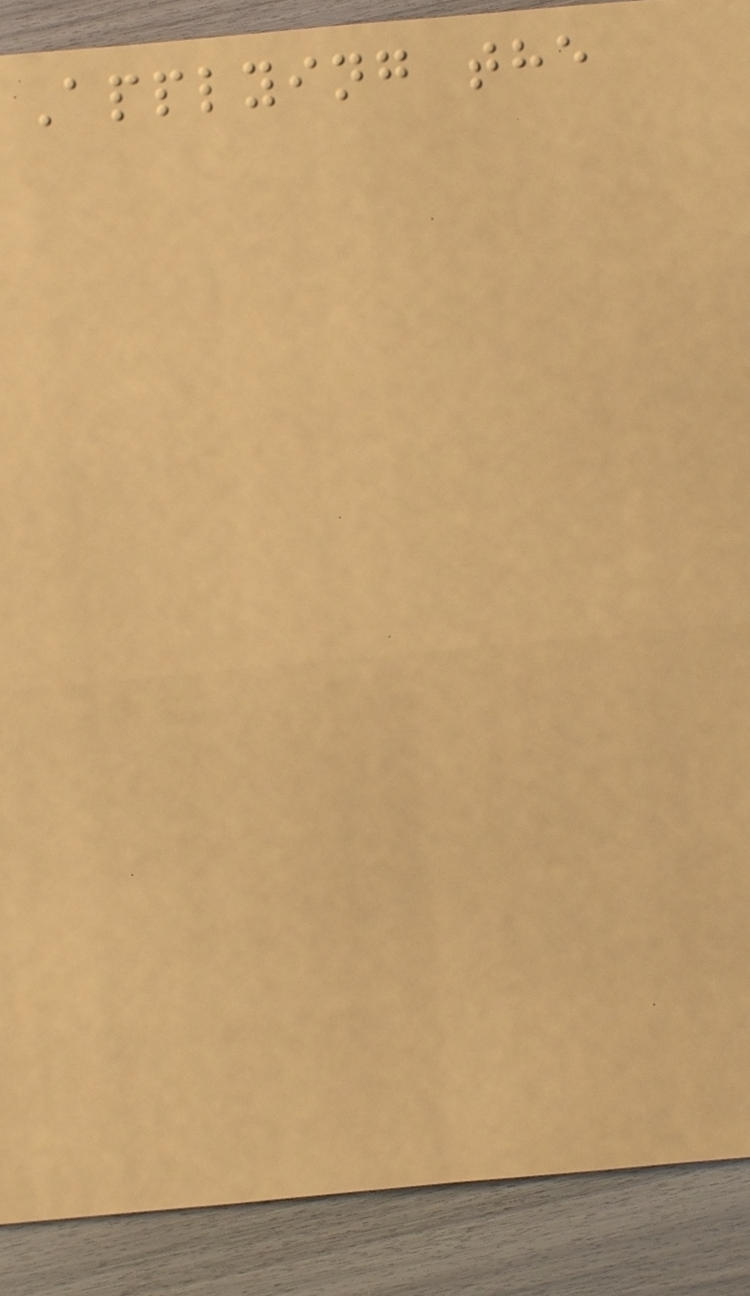Applying the
